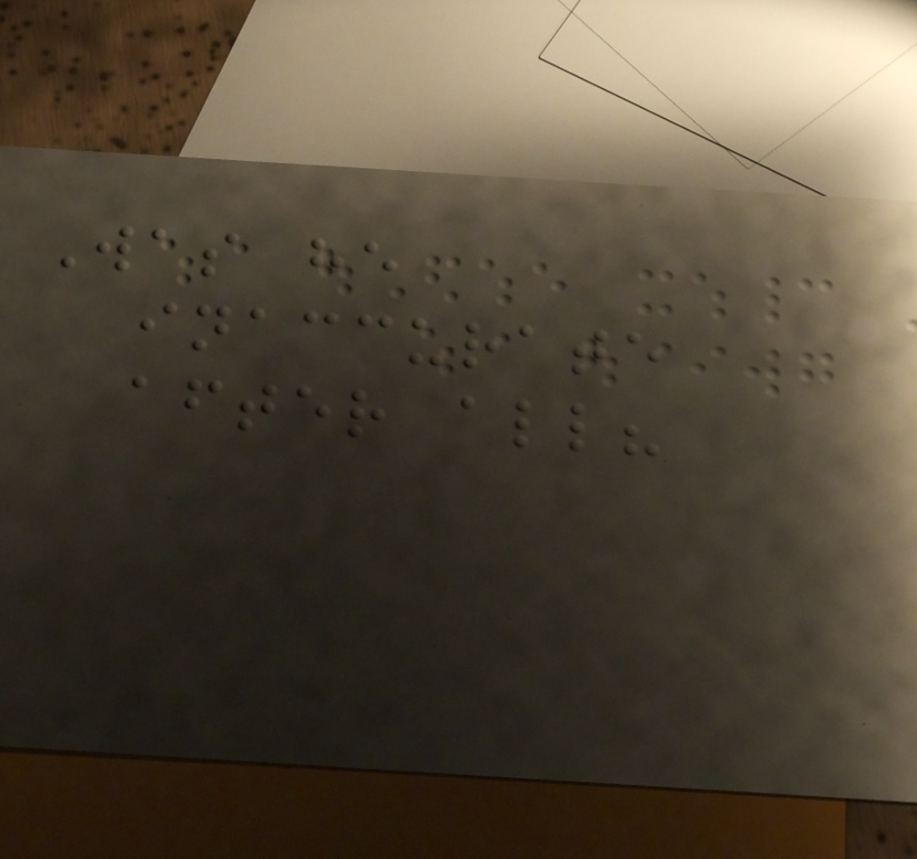Was he
inaccurate
after all?
